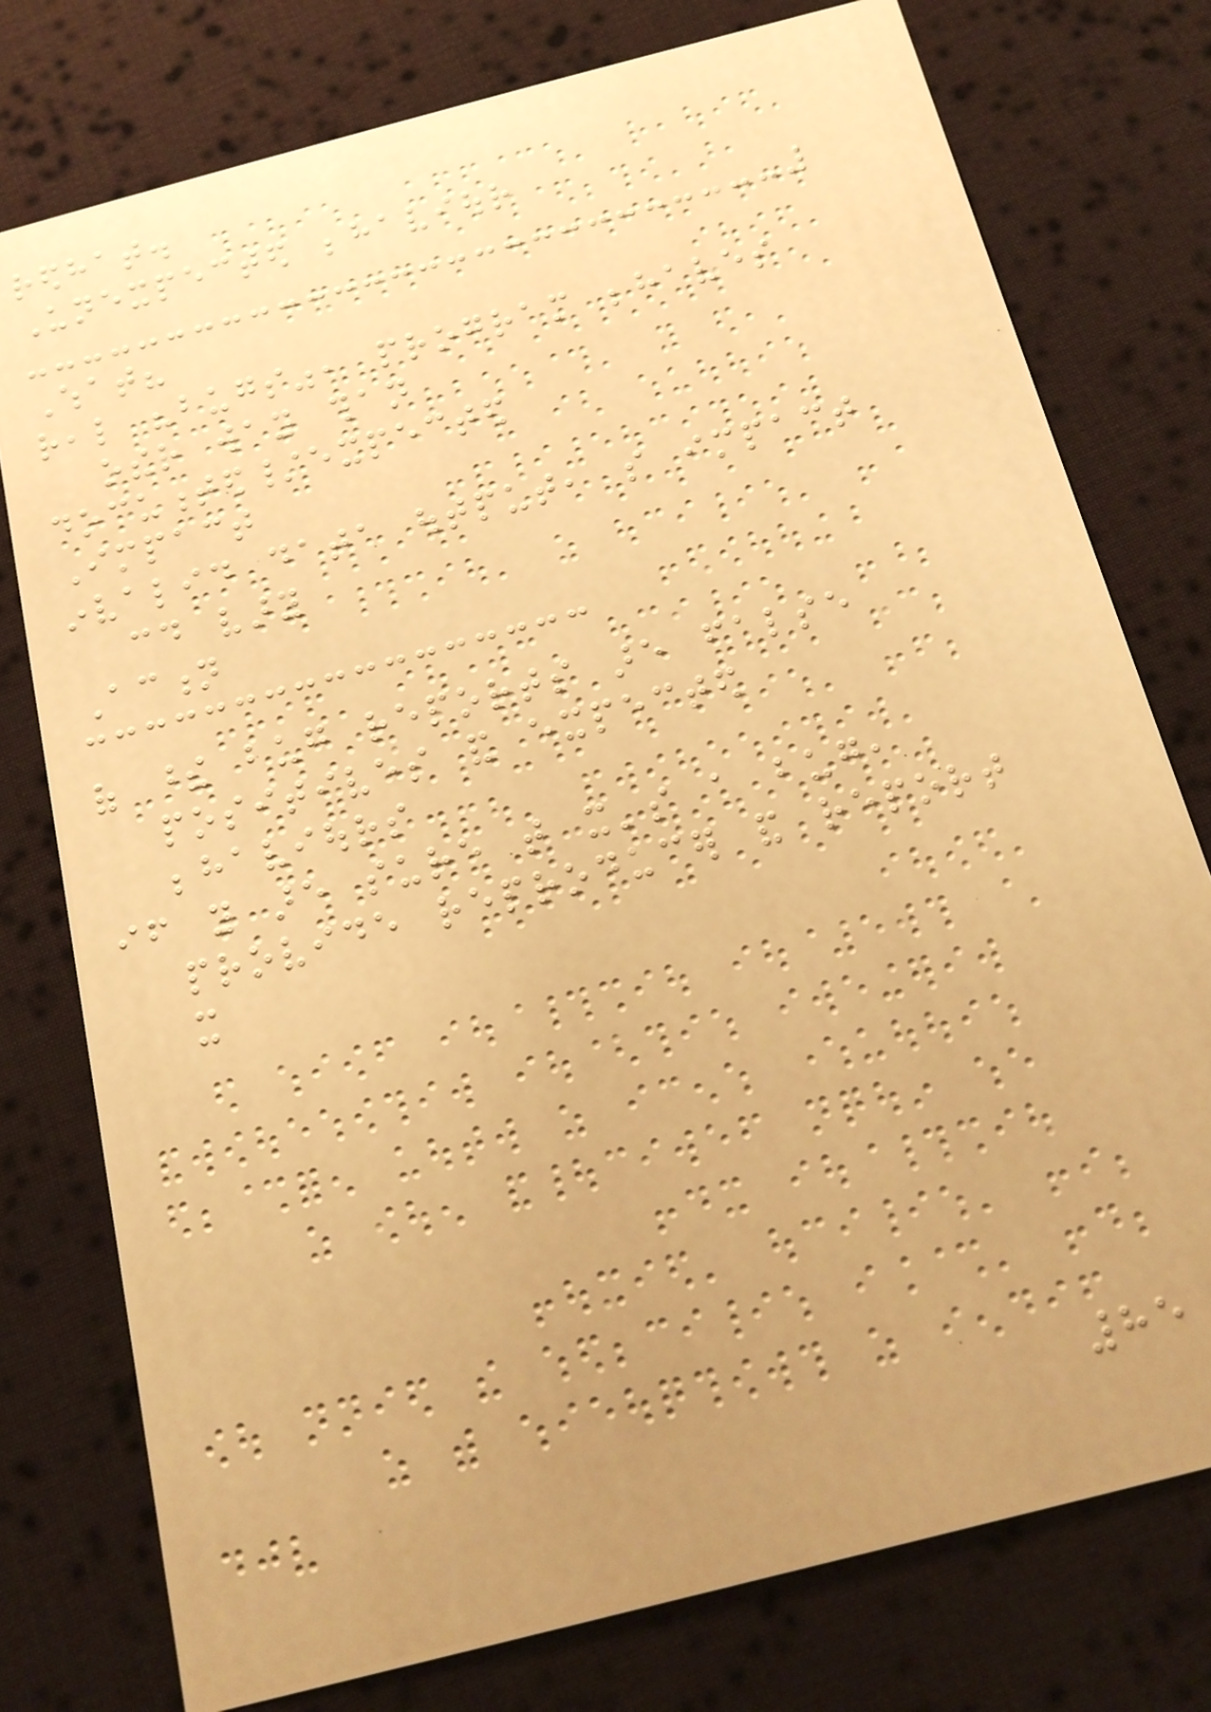redhat.
Unexpected behaviour
What?
real "bugs", program behaves
other way than
documented/expected
Impact
invalid data output, so impact
could vary
Action
of these bug reports are false
positives and expected
behaviours
if you are sure that it's a bug,
provide reproducer and report
it
85
